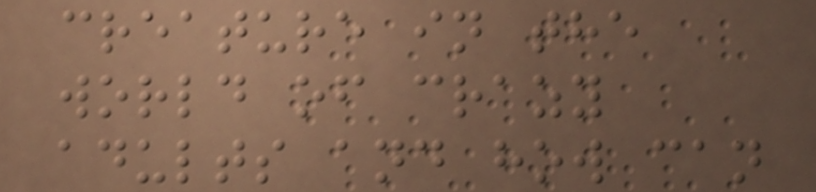creature in the
world of crazy
adults and how can
